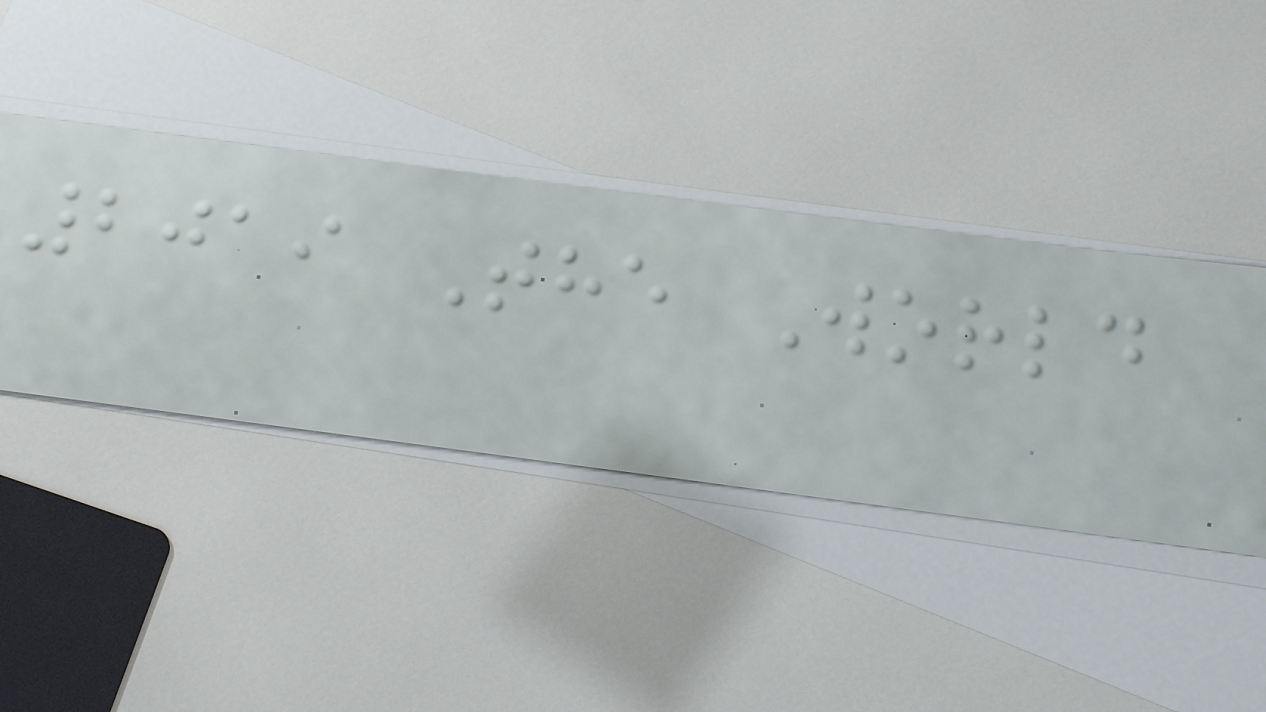2019 The World
